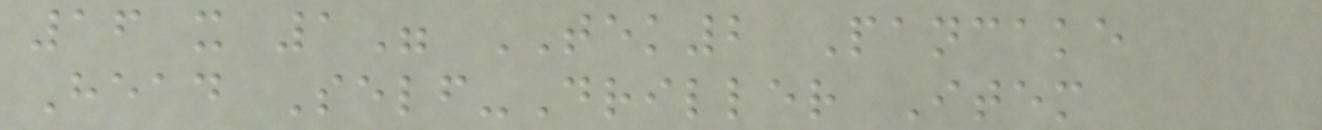16 x 1" TEK2 Pancake
Head Self-Driller Item
